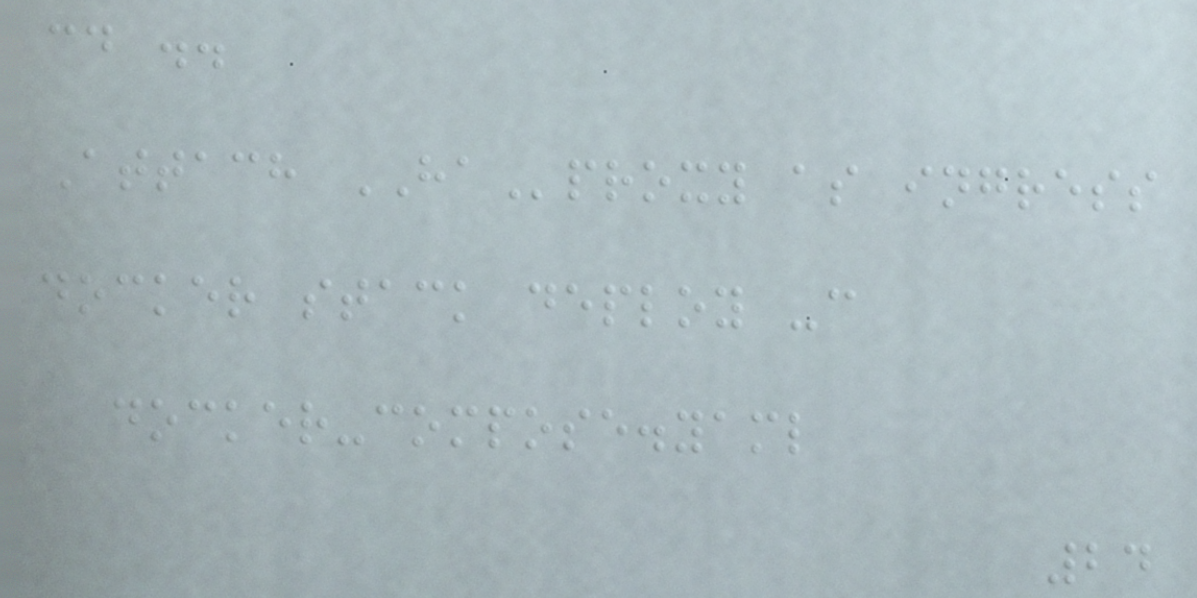cd ..
Attach HAproxy as ingress
docker stack deploy -c
docker-compose.yaml
24
